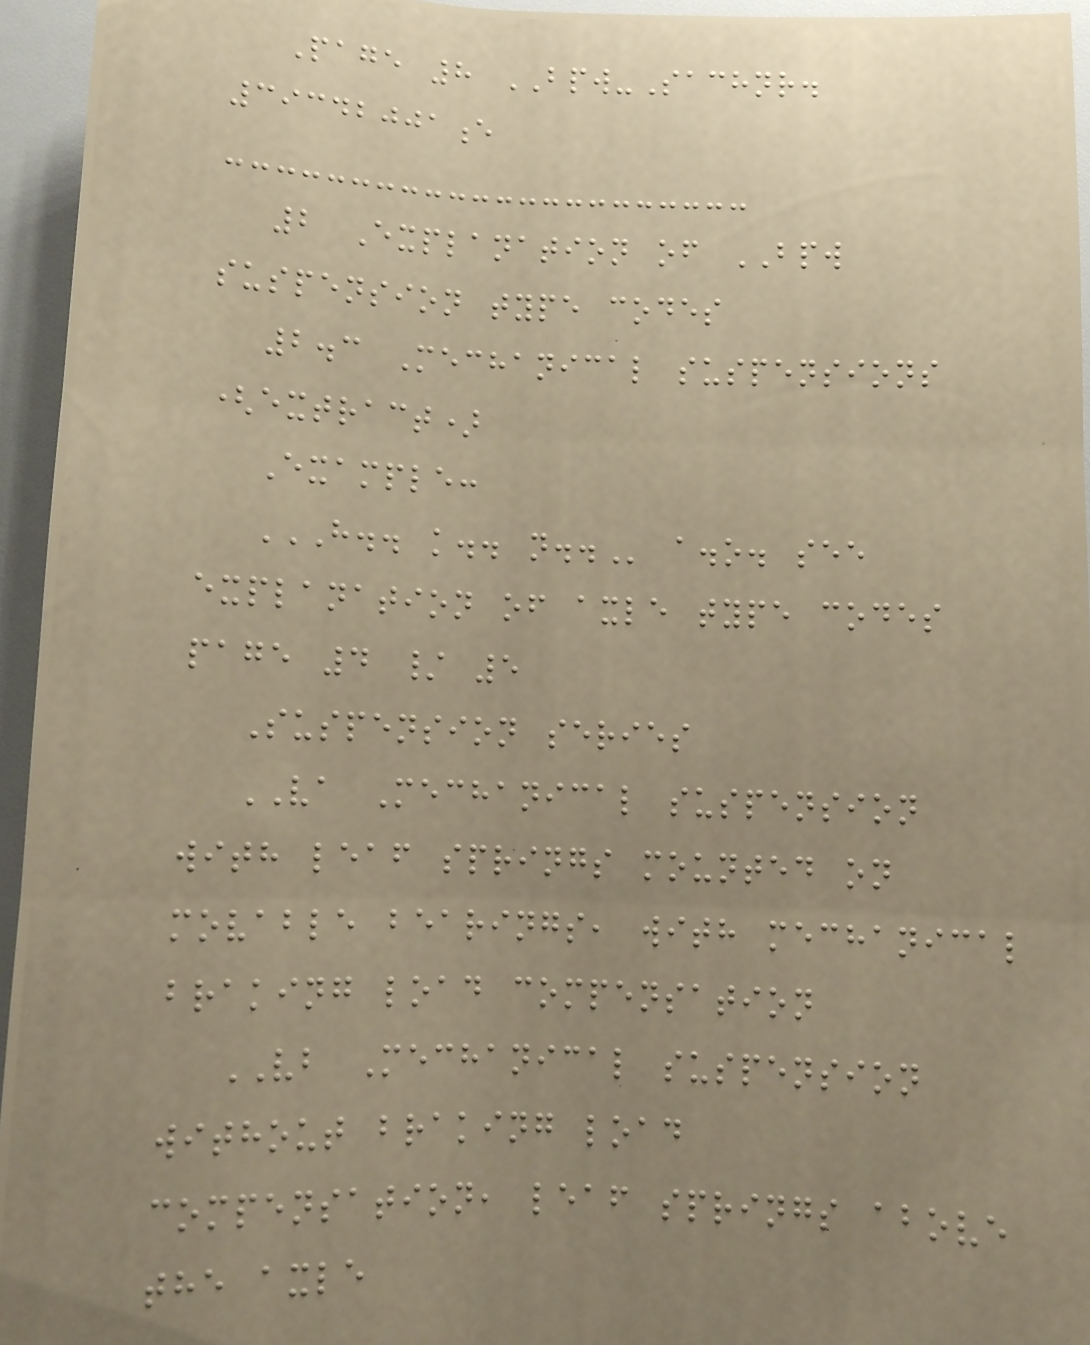Page 8 BPW-Sachnr.
39342001e
2 Explanation of BPW
suspension type codes
2.3 Mechanical suspensions
(extract)
Example:
H.. K.. N.. a.o. see
explanation of axle type codes
page 4 / 5
Suspension series
VA Mechanical suspension
with leaf springs mounted on
movable bearings, with mechanical
braking load compensation
VB Mechanical suspension
without braking load
compensation, leaf springs above
the axle
